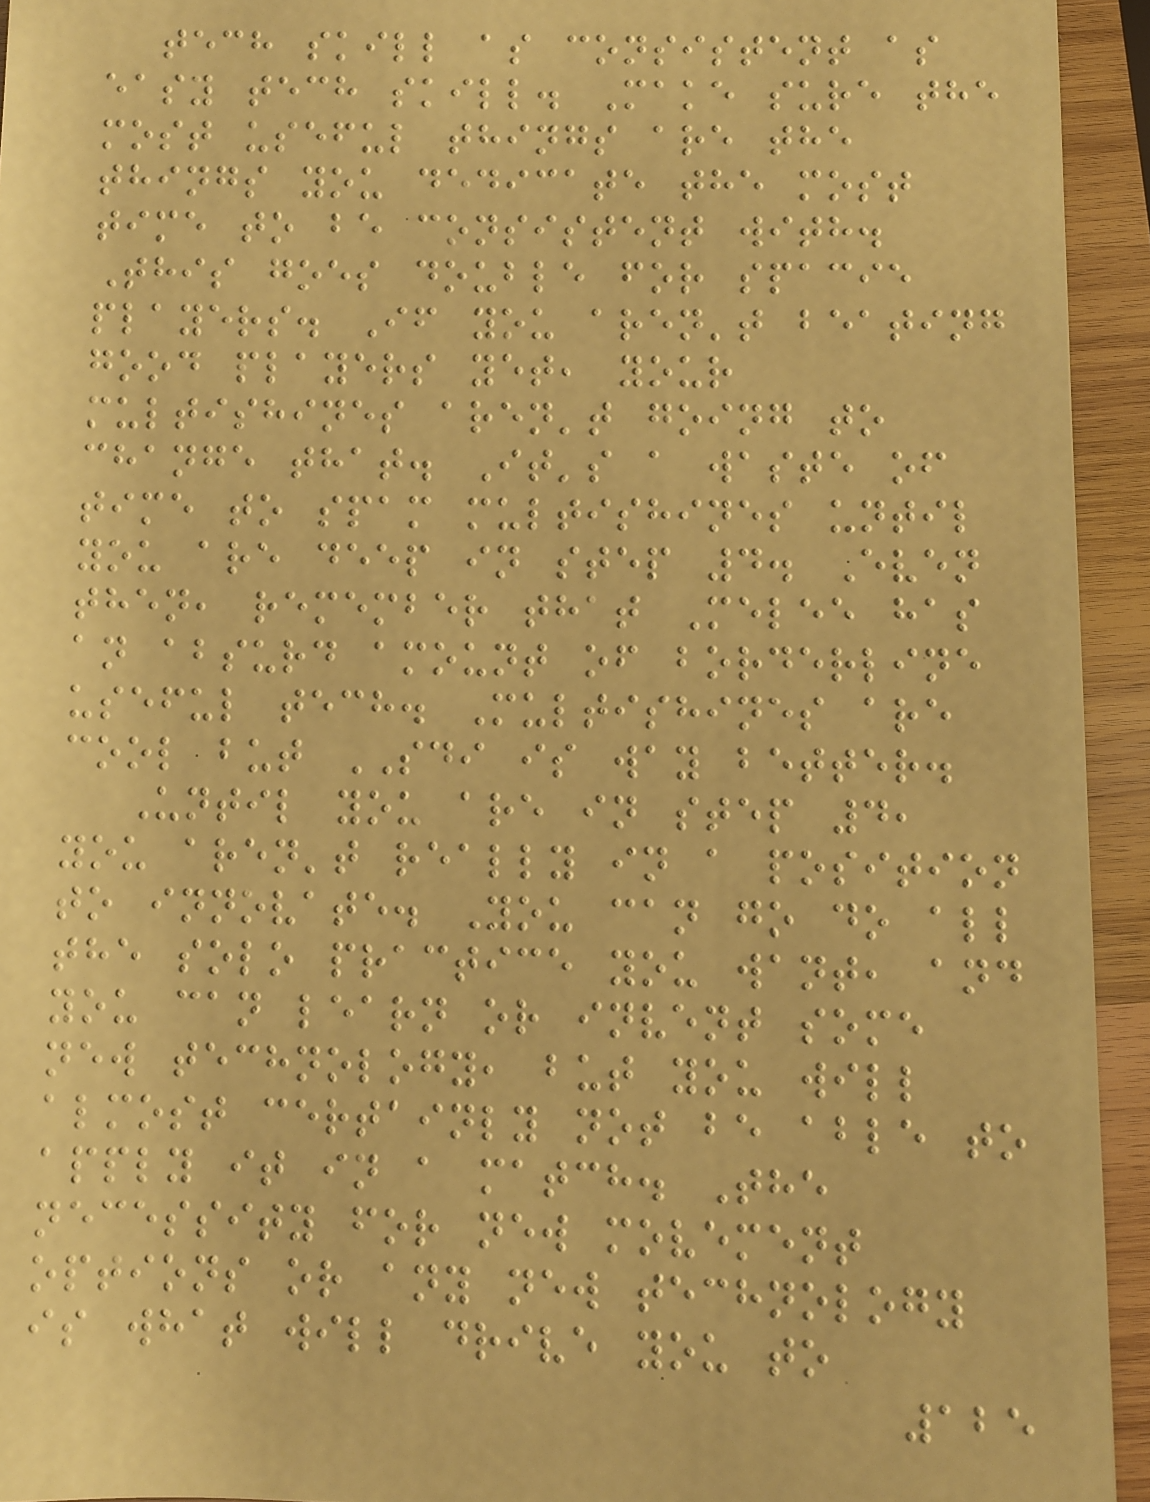tech skill as consistent as
easy tech skill. Make sure the
most useful things are the
things you dedicate the most
time to be consistent with.
This goes double for spacie
players. If you aren't beating
good players yet, your
multishines aren't going to
change that. It's a waste of
time to spam multishines until
you are deep in step 4. Even
then, remember that Melee has
an absurd amount of borderline
useful tech. Multishines are
cool but SDI is way better.
Until you are in step 4,
you aren't really in a position
to innovate. You can go do all
the solo practice you want, and
you can learn or invent some
new technology, but you will
almost certainly not be able to
apply it in a match. The
necessity for new movement
options or any new technology
is what will drive you to
125
